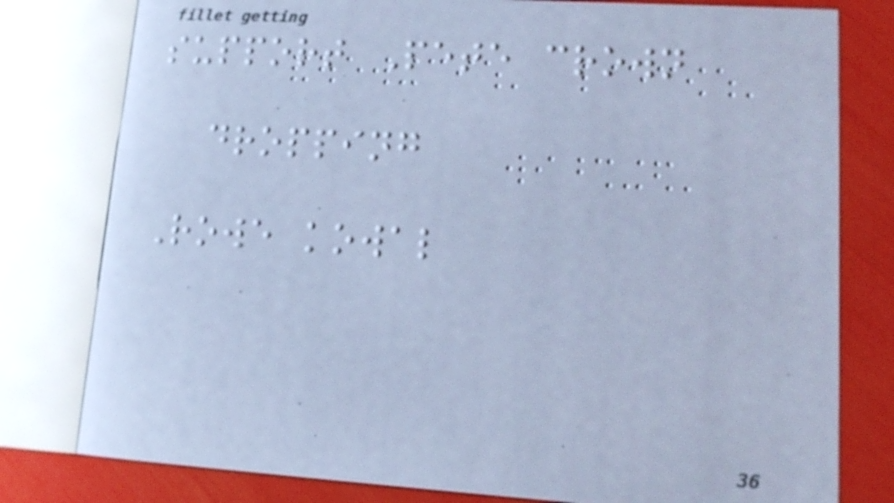support Pete crown
dropping
Rowe kowal
